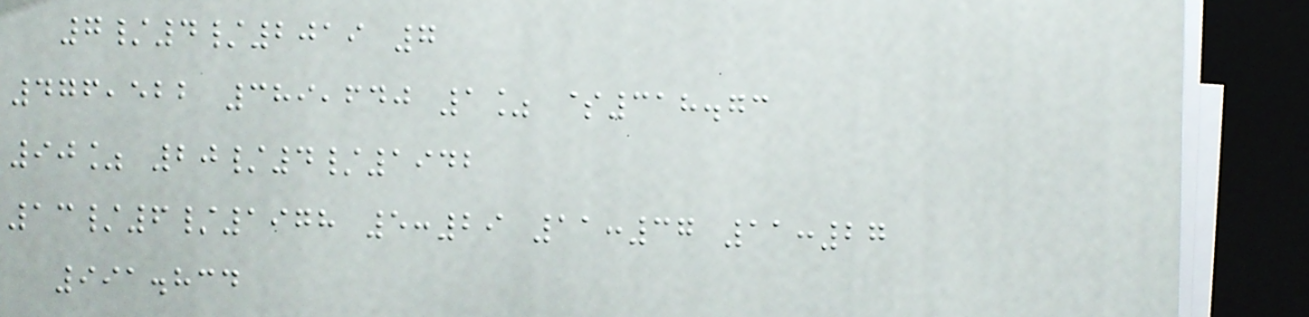7/4/2019 7
476,522 389,640 1% $318.73
90% 20/4/1942
13/6/1978 5:29 11:37 11:27
991.834
